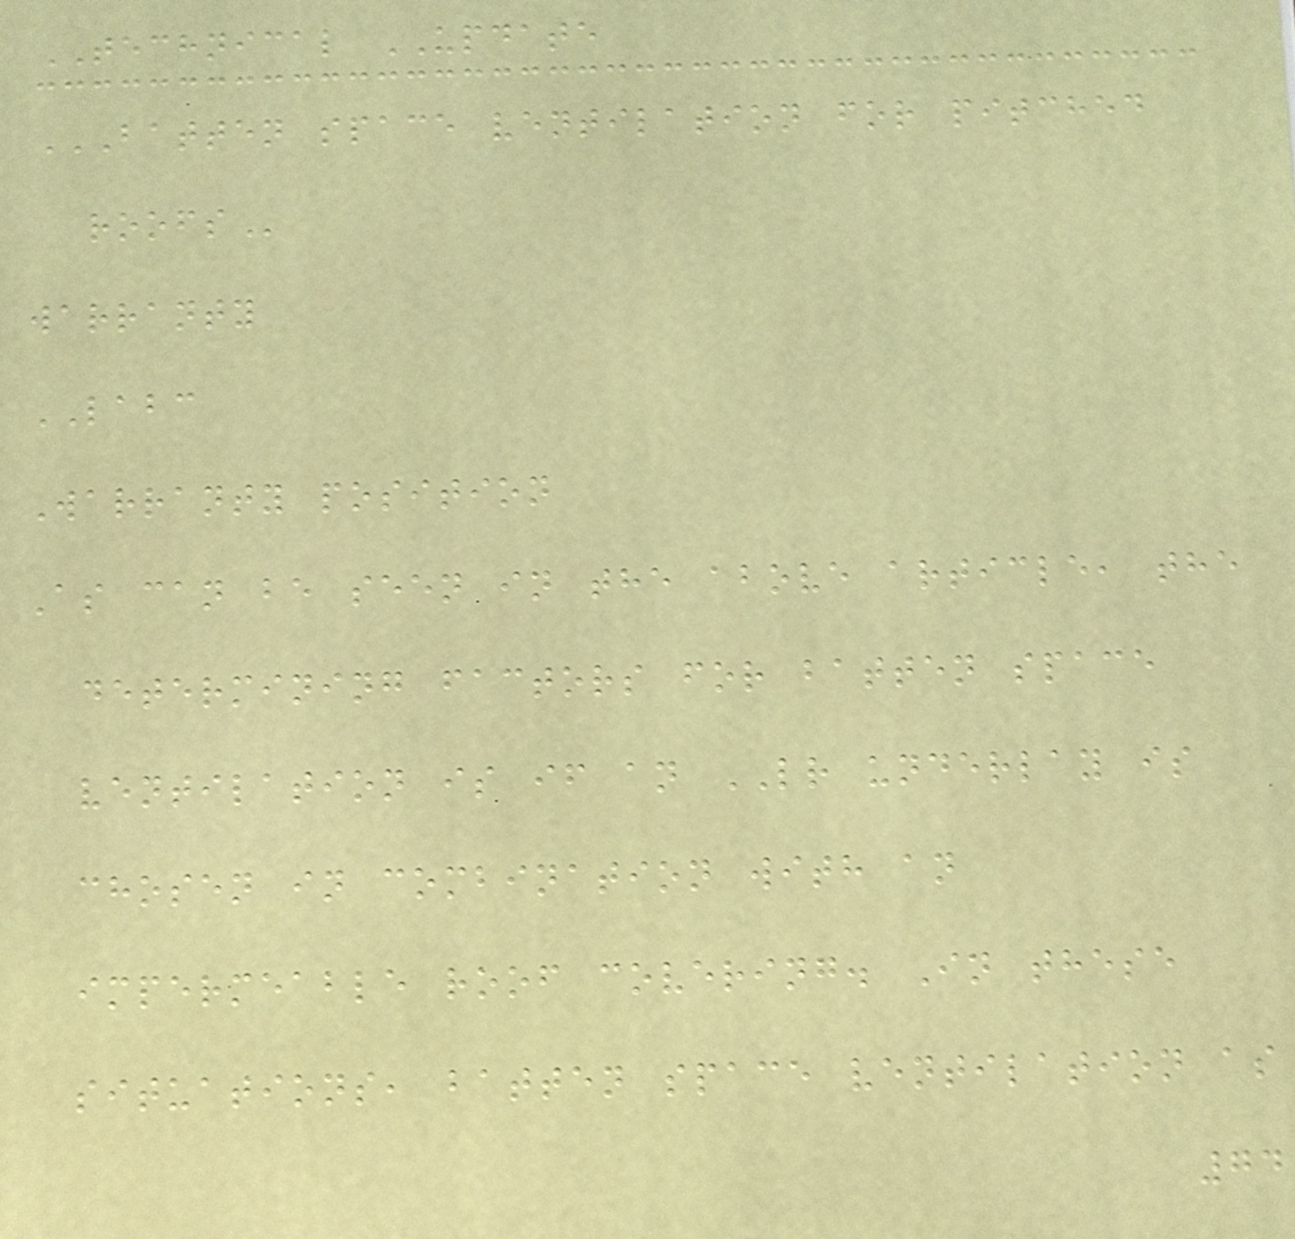TECHNICAL UPDATE
BATTEN SPACE VENTILATION FOR PITCHED
ROOFS
warranty
LABC
Warranty position
As can be seen in the above article, the
determining factors for batten space
ventilation is if an LR underlay is
chosen in combination with an
impermeable roof covering. In these
situations, batten space ventilation as
74
